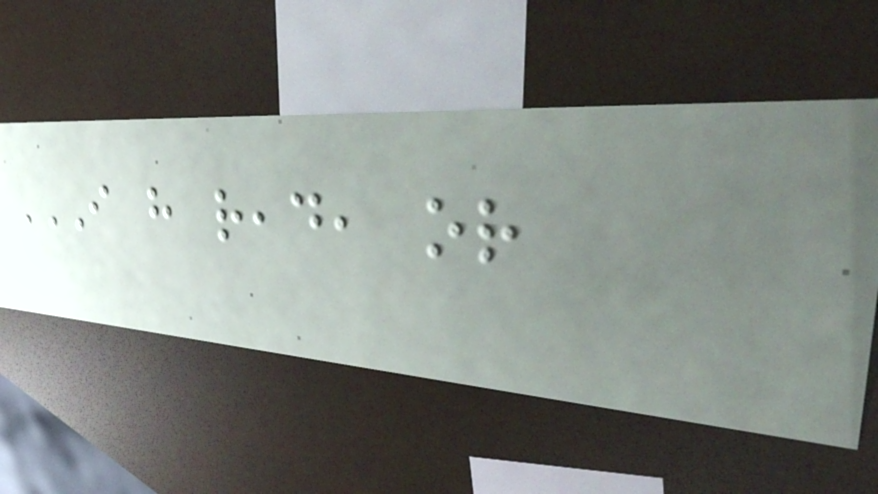I HAVE READ, OR
